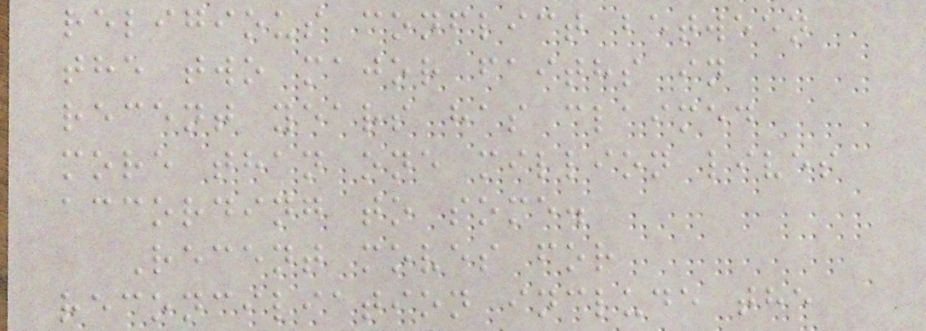religious conflict between
the two major faiths in
recent years has claimed
more than one million lives
according to some.
Recent moves for
reconciliation include the
